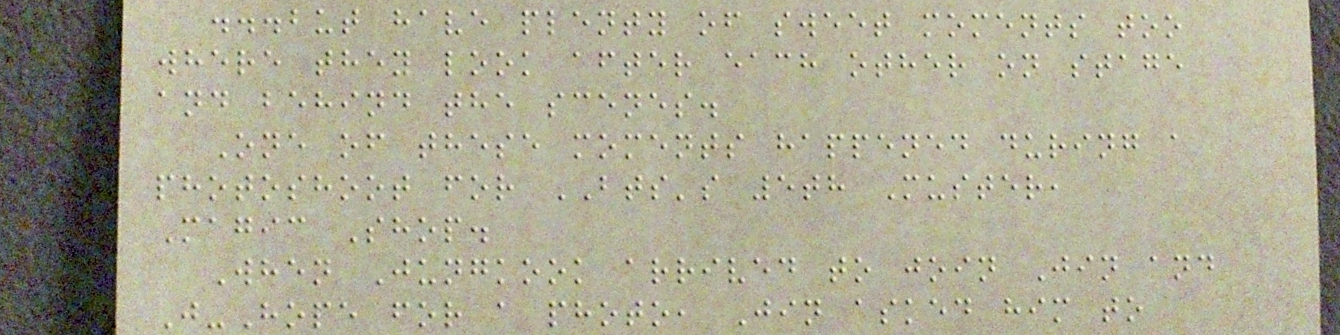...but have plenty of sweet moments too
where they look after each other on stage
and behind the scenes.
One of these moments happened during a
photoshoot for BTS's 5th Muster,
Magic Shop.
When Jungkook arrived to join Jin and
J-Hope for a photo, Jin asked him to
